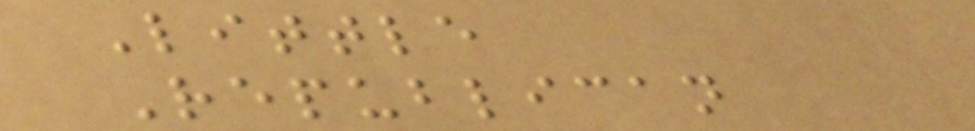Little
Republican
